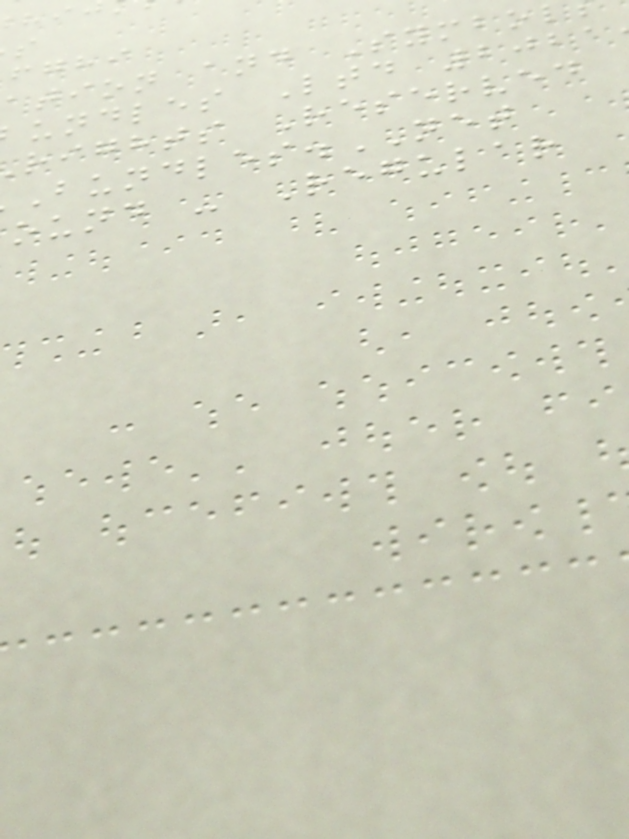fghi
ation and Symbo
undles Ltd 2021
rights Reserved
.NET
ound - Regular
